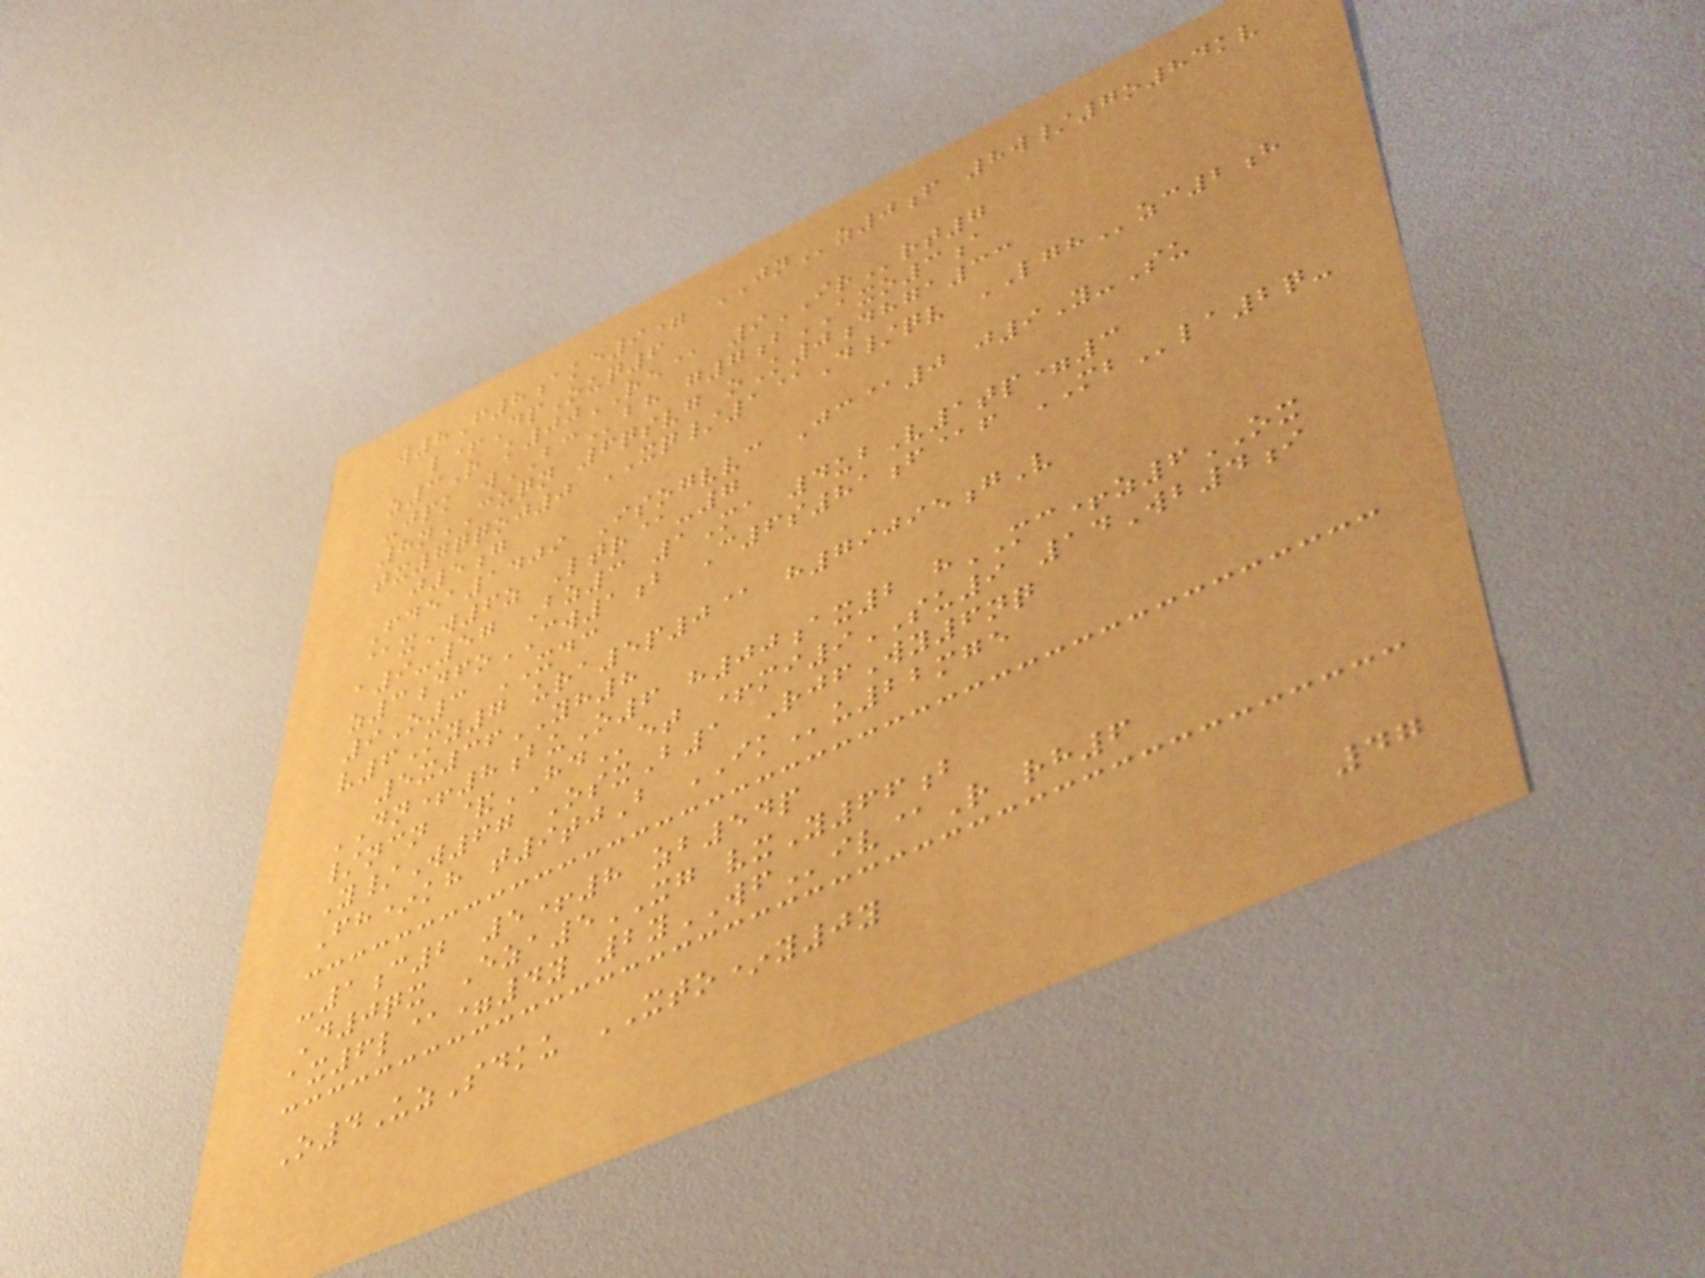w8F8ake9= JNz0f 8w/7o84kv
l+DpOuq6
z3R k00RE@ 9IRrt7
-jpk wBCbh g7bAXO3a
8nCUQN 6qsvg oK0dhga33
tx7qqoj0 XQ/1@D/qv LGHzc2h
j5g
Fdea1409 Isogvvc Jc@0 j9Y-Su
@xW6z Ltr@-7
a9-57 Bz3 1Ma 4ubV1tp=3
z3dfoCW1b C6s81f@f MBla2q-
9O3 XDC
v6My7 ura5p0@ h79095gV
5x36YH8
DN+8buO6 h00ax2 hMC+z6OX
/ncn &HDet +mi9SU9 14Wb4i
Y/W67 OsxB1 RjfWy6nq
Fh*kh t9tjB IKu22mge
-1c2 5+8 zb54p
D0qx Eza5XG vxY66b
ax6l@=4y 2yWFiv@R rh6
O4UzSdku XTO*y0y
47
